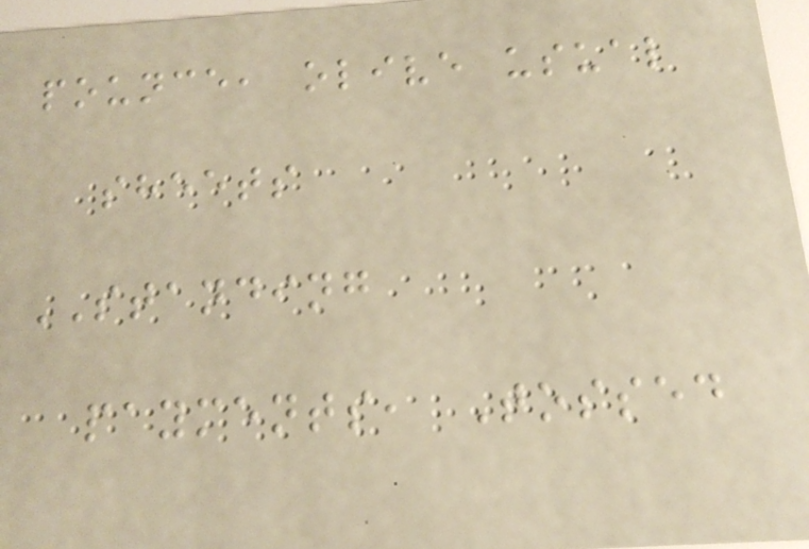pounce, olive usual
sheets
STANDING
payments, Tossed
